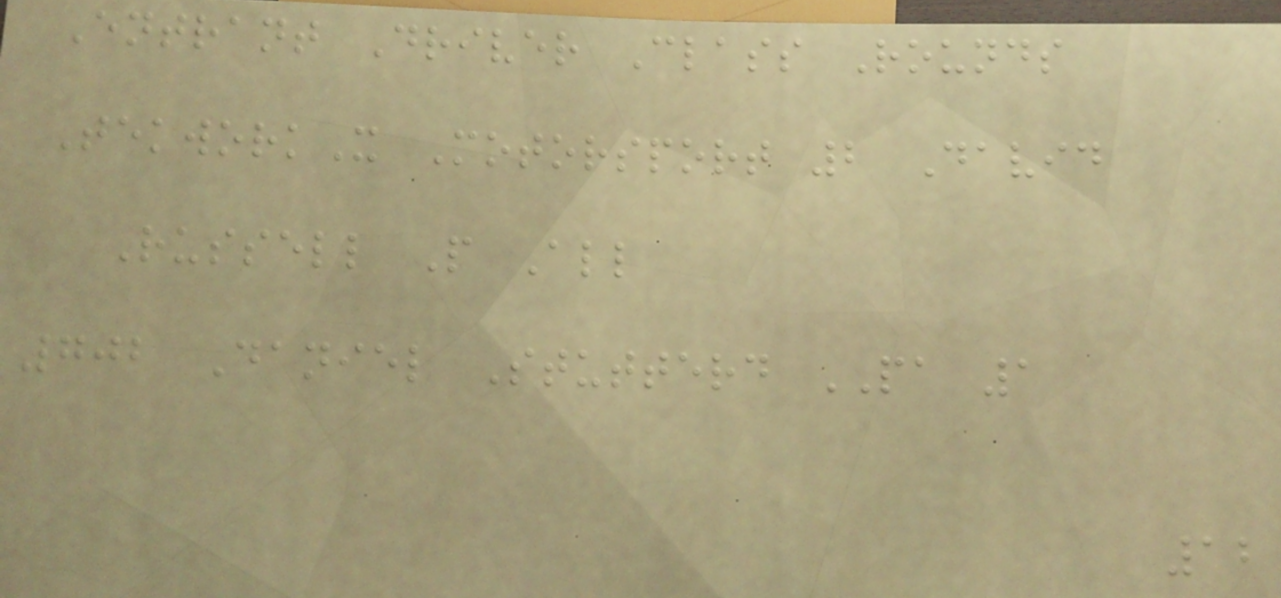Entrant Driver Class Rounds
TekworkX Motorsport 2 David
Russell P All
702 Daniel Stutterd PA 1
12
